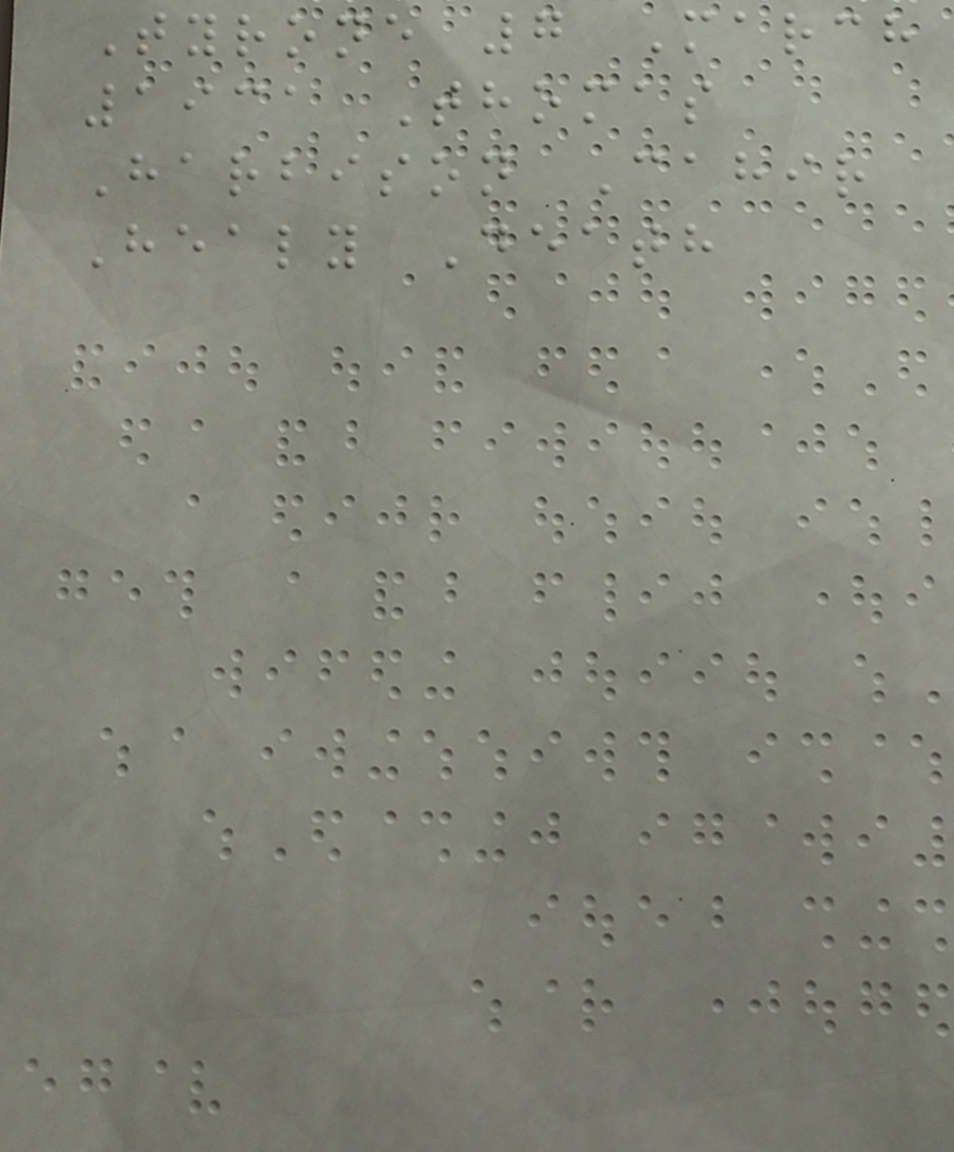Tyrone 7 March
1931 Thomas
Harbison Cahir
Healy Death
